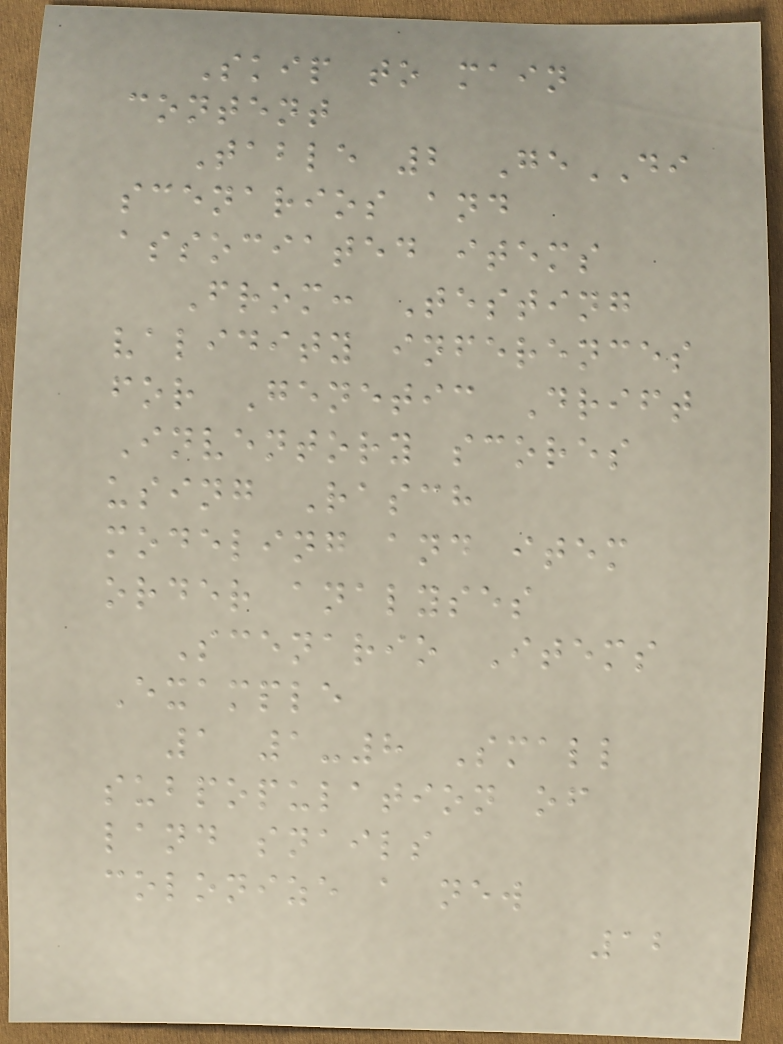Skip to main
content
Table 2 GeDI
scenarios and
associated items
From: Testing
validity inferences
for Genetic Drift
Inventory scores
using Rasch
modeling and item
order analyses
Scenario Items
Example
1 1-8 Small
subpopulation of
land snails
colonize a new
12
